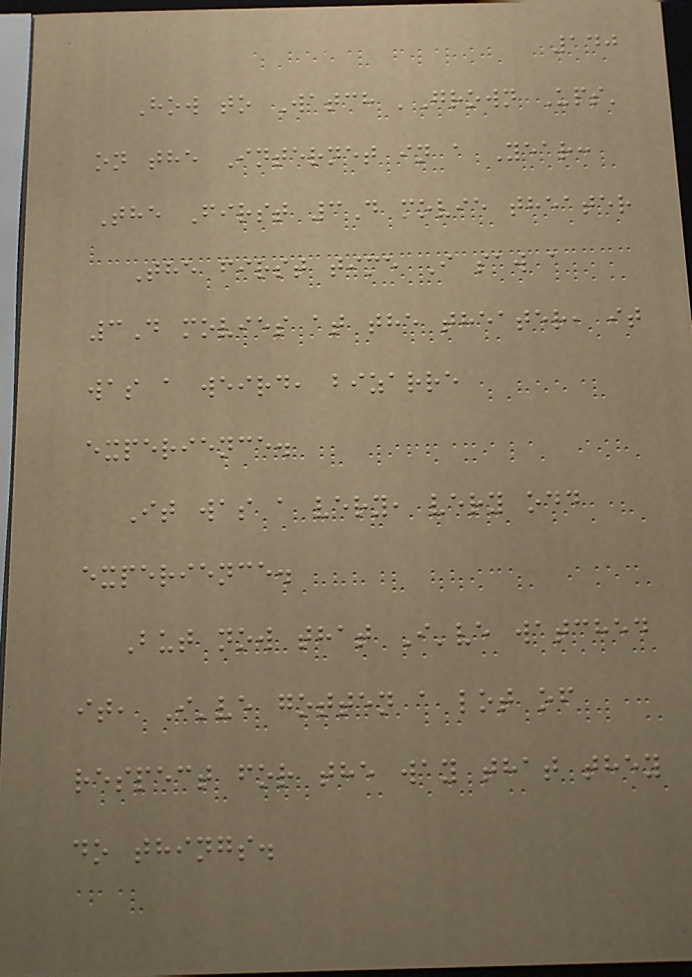140
How to Watch 'Grown Ups'
on the Internet in a Year:
The First 3D movie theater
The first time I saw a
3D movies at the theater, it
was a weird, bizarre
experience.
It was a very, very odd
experience.
But now that I've watched
it, I've gotten a lot of
respect for the way that they
do things.
